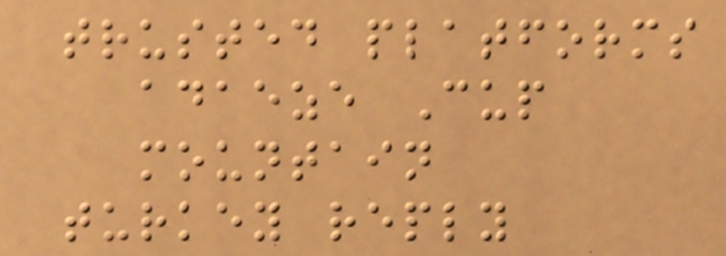trusted platforms
adaeze Cup
mountain
turkey reply
